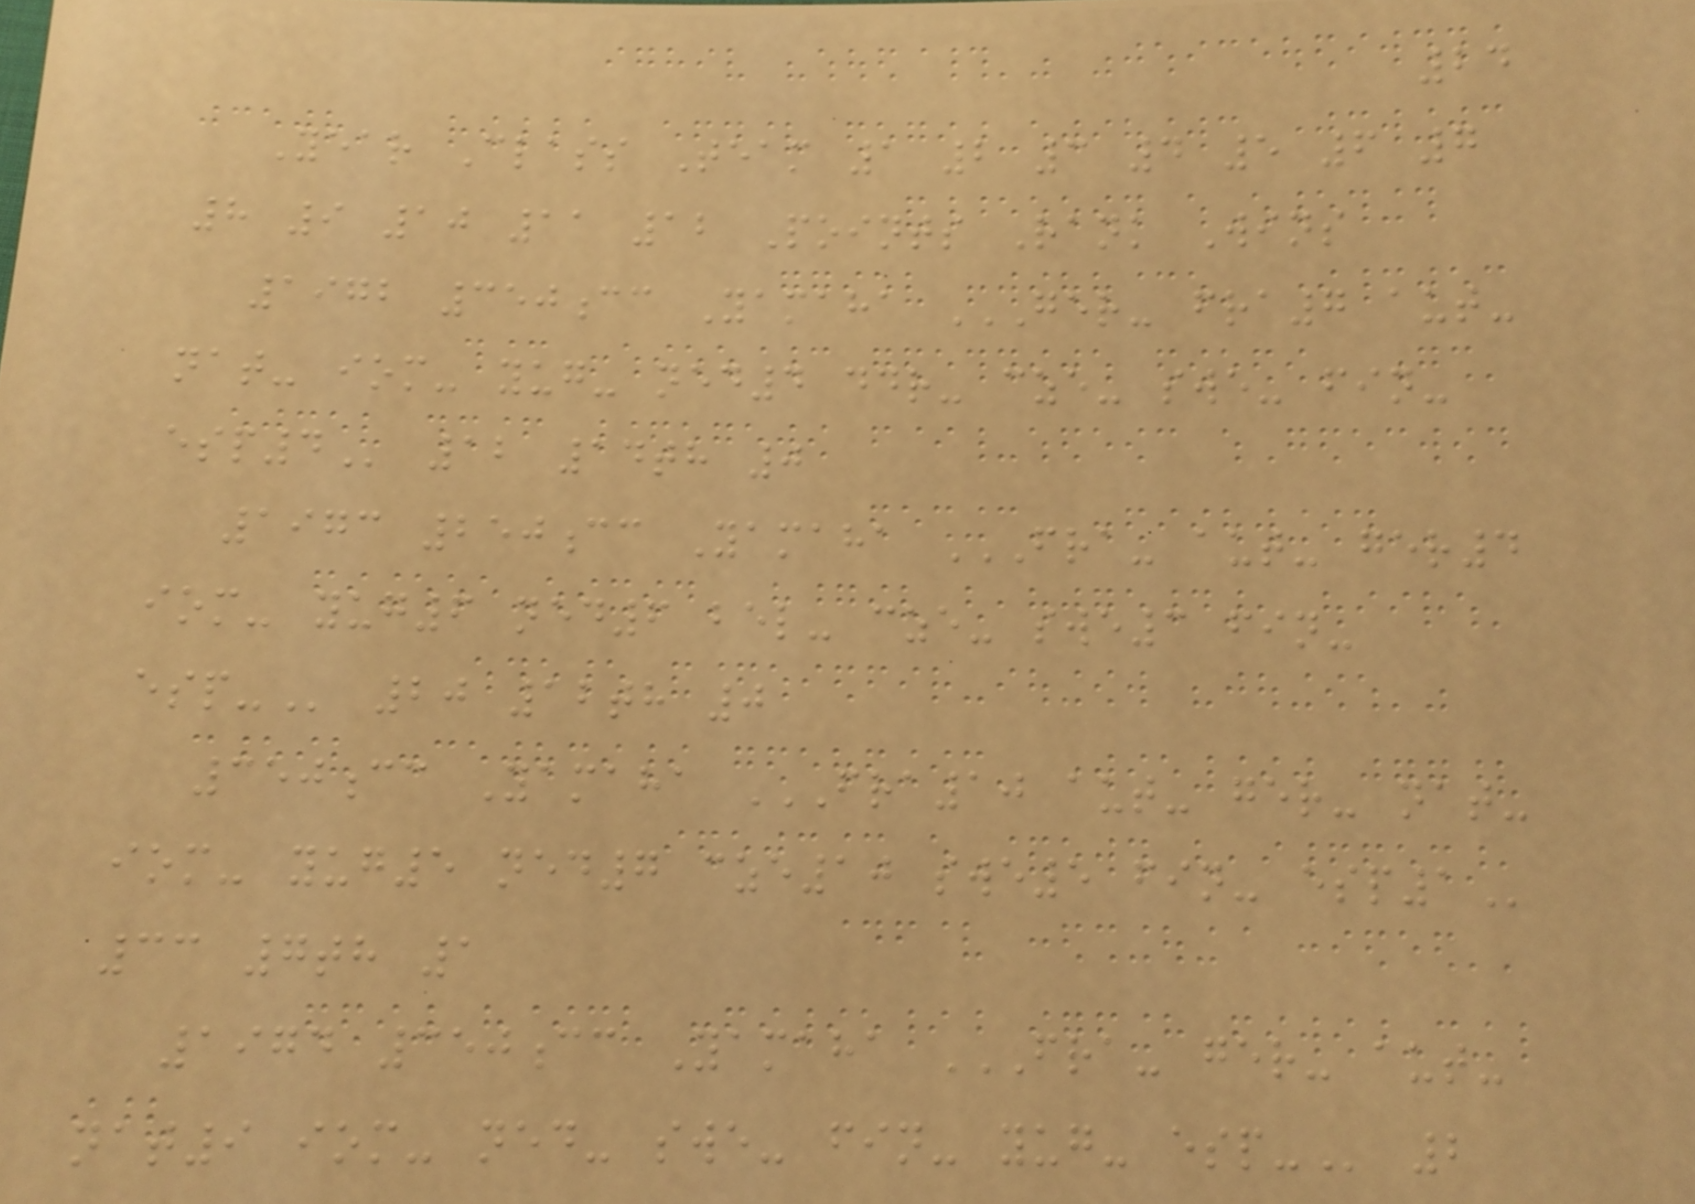24
Year Class Team 1 2 3 4 5 6 7
8 9 10 11 12 Points Rank Wins
1972 350cc Yamaha GER- FRA7 AUT-
NAT- IOM- YUG- NED4 DDR- CZE- SWE- FIN-
ESP4 12 14th 0
1973 250cc Yamaha FRA- AUT- GER4
IOM- YUG6 NED6 BEL- CZE- SWE3 FIN-
ESP- 20 12th 0
350cc Yamaha FRA10 AUT- GER- NAT-
IOM- YUG5 NED7 CZE10 SWE5 FIN- ESP1
33 7th 1
1974 350cc Yamaha FRA- GER- AUT-
NAT9 IOM- NED- SWE- FIN- YUG- ESP- 2
